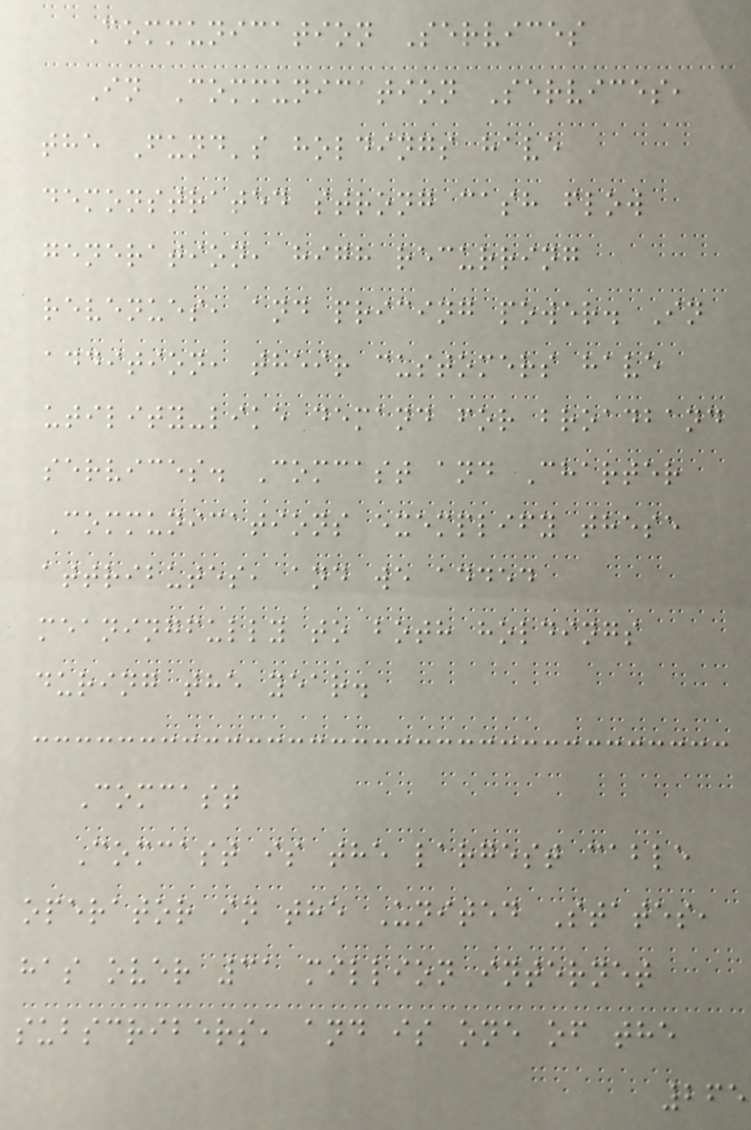Communication Services
In Communication Services,
the Fund's holdings have
demonstrated strong cash flow
generation, high recurring
revenues, and pricing power. In
addition, their customers have
utility-like demand for broadband
services. Comcast and Charter
Communications exemplify these
attributes, and we added
meaningfully to both holdings
during the year.
Comcast
Comcast is the largest cable
operator in the United States,
has over 31 million internet
subscribers, and is one of the
265
